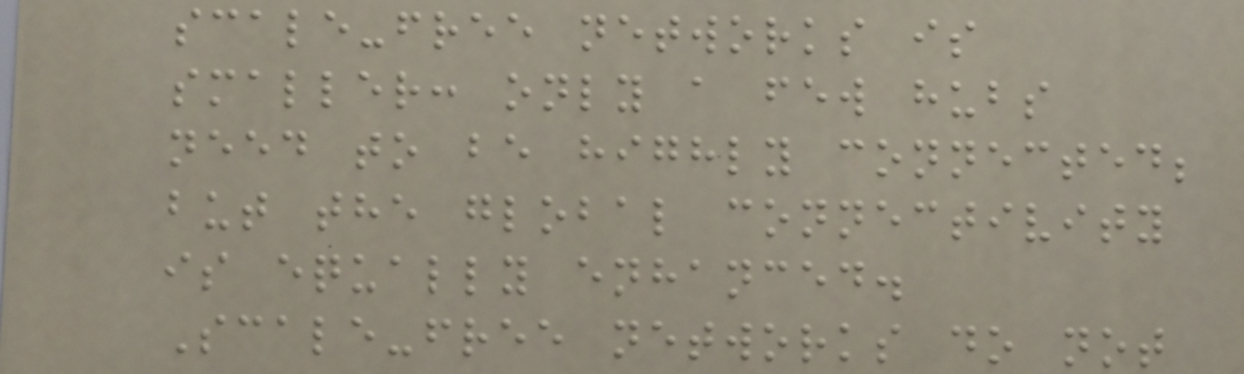scale-free networks is
smaller: only a few hubs
need to be highly connected;
but the global connectivity
is equally enhanced.
Scale-free networks do not
